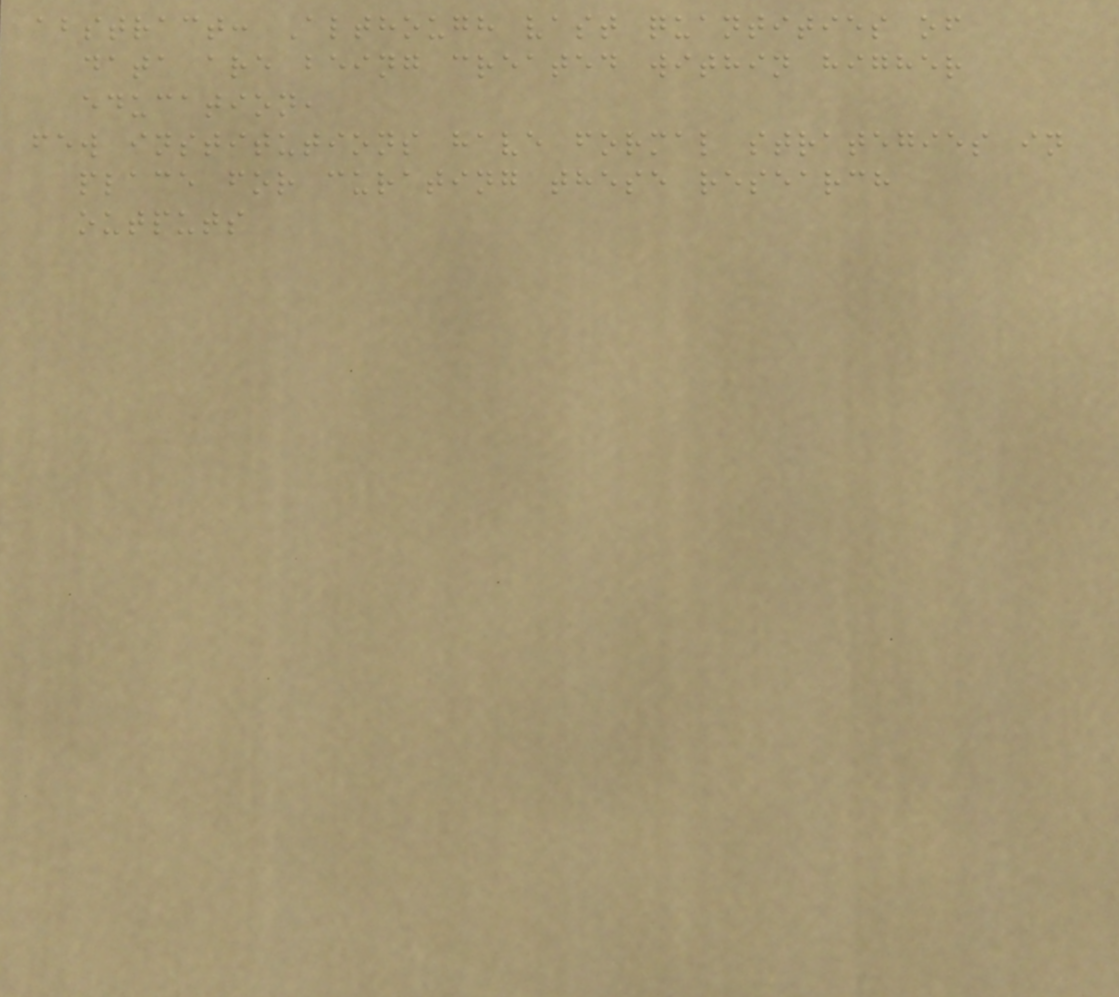abstract: Although vast quantities of
data are being created within higher
education,
few institutions have formal strategies in
place for curating these research
outputs
